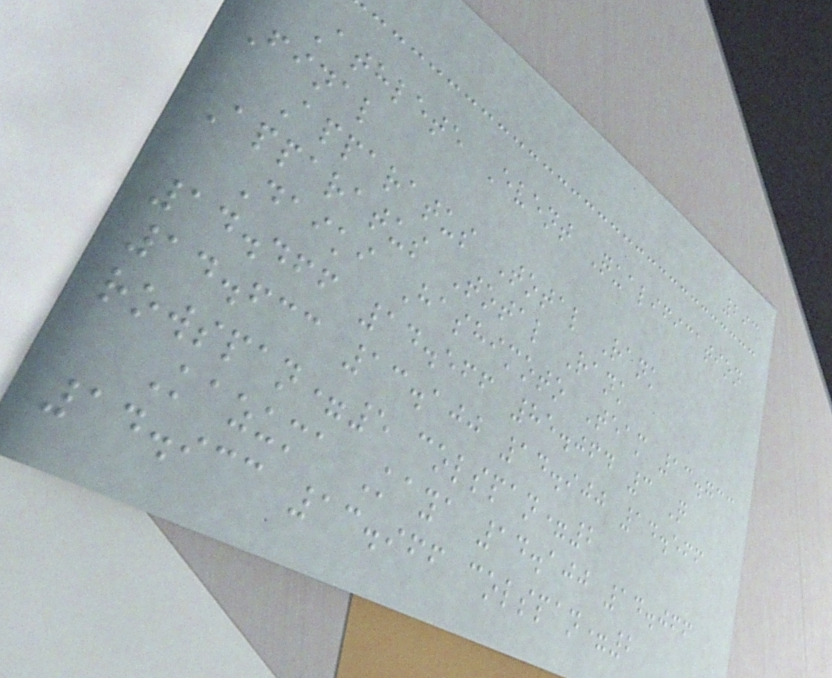293
Athlete Event Qualification
Final
Apparatus Total Rank
Apparatus Total Rank
Daiki Hashimoto Team 13.733
14.466 14.566 85.064 3 Q
14.633 13.100 14.900 14.566
rowspan=5 colspan=2
Kazuma Kaya 14.100 14.066
14.933 13.966 colspan=2
